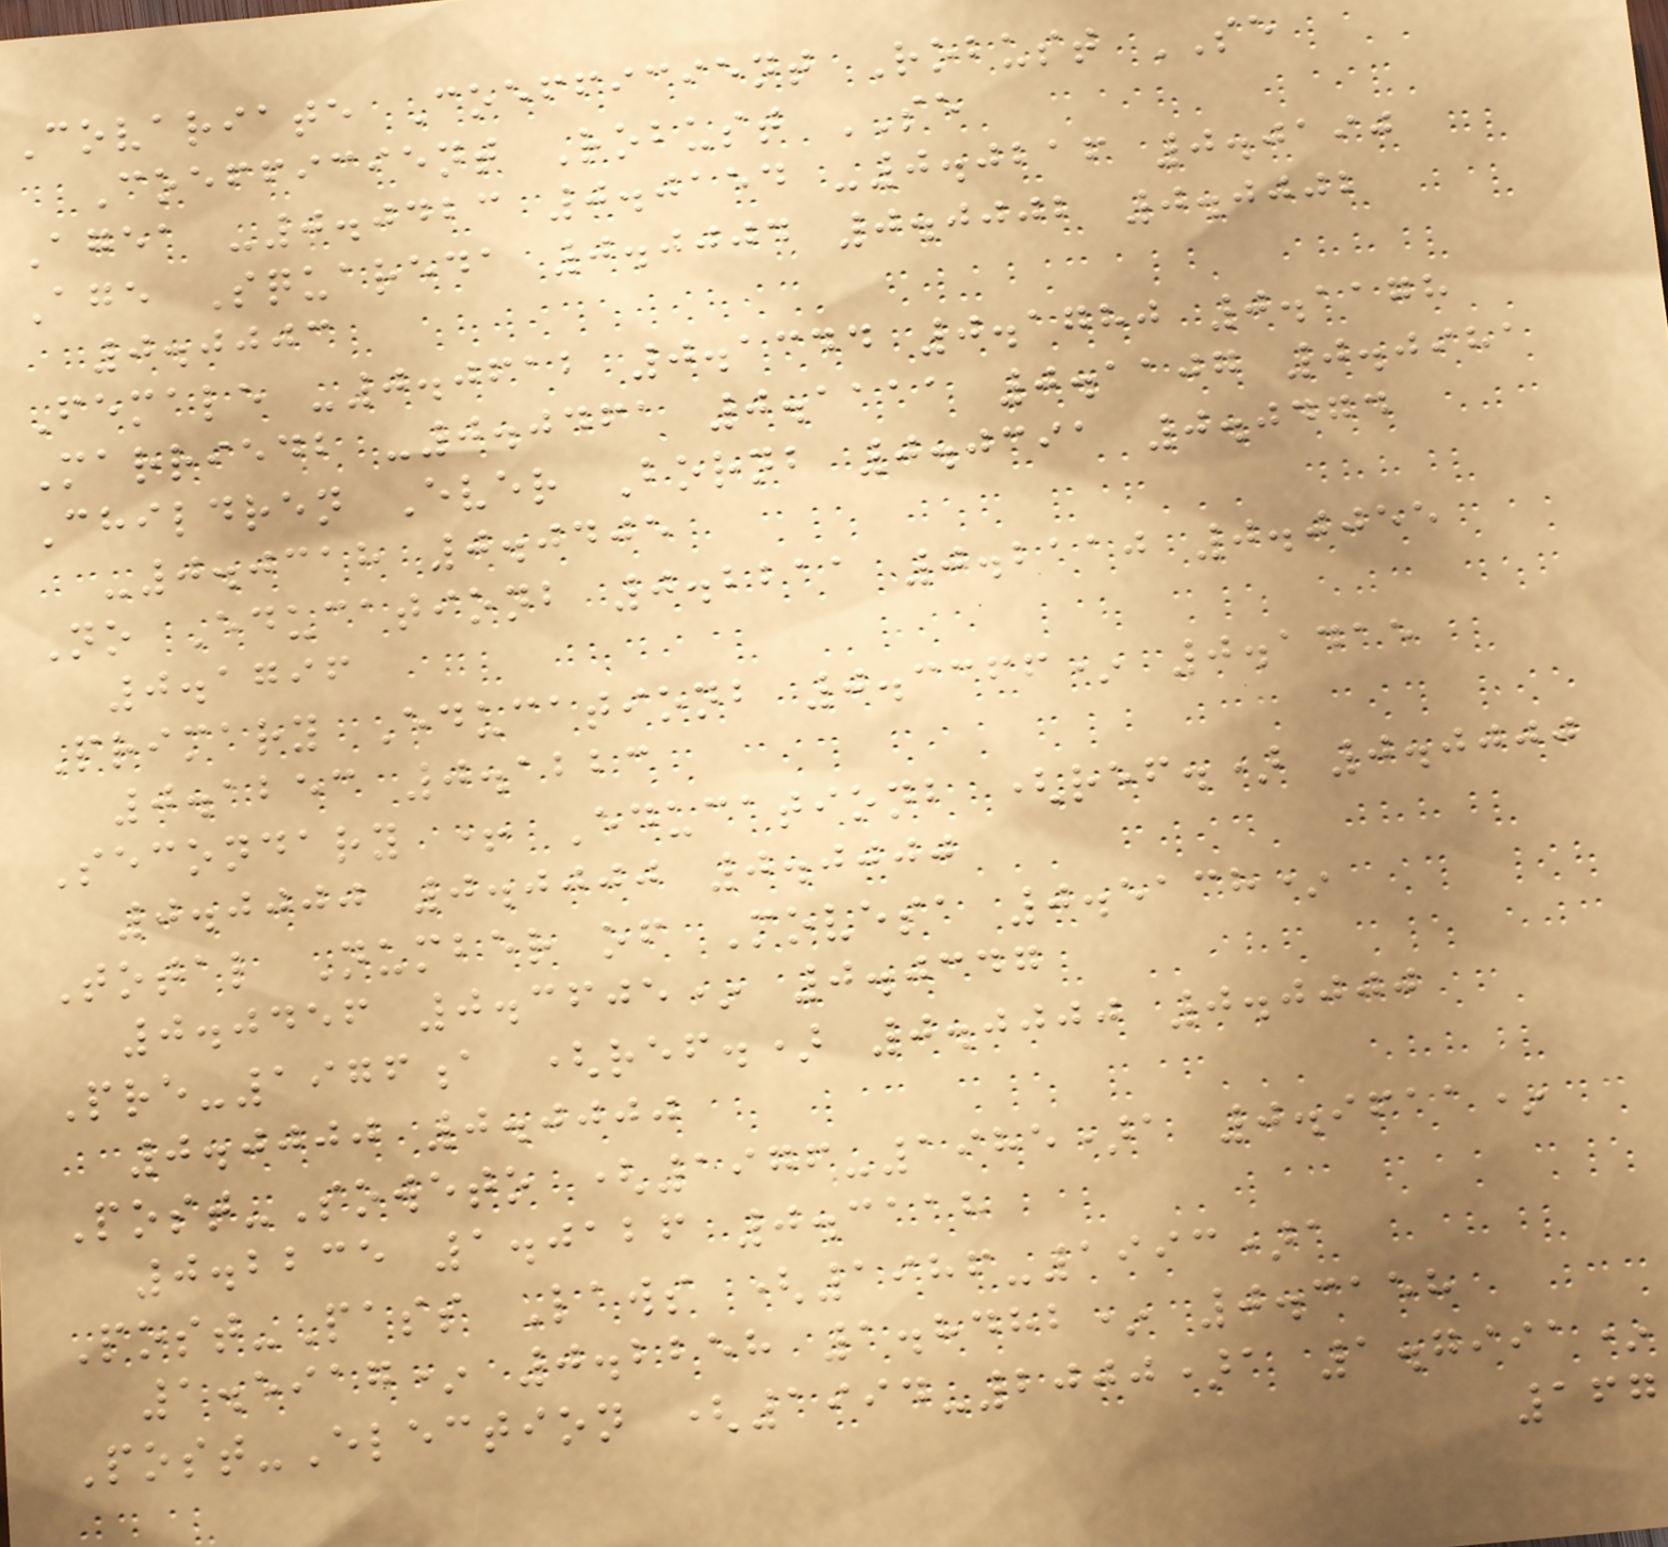Covariate Coefficient Robust SE
Coefficient Robust SE
Agea -0.0423 0.0154 -0.0216 0.0190
Age Squareda 0.0004 0.0002 0.0002
0.0003
Female -0.0612 0.1344 0.1780 0.1178
Marriedb -0.0461 0.1111 0.1107 0.0981
Children Ever Bornb 0.0391 0.0474
-0.0318 0.0405
No Educationb 0.2211 0.2110 0.0055
0.1796
Primary Educationb 0.3366* 0.1415
0.1253 0.1223
Secondary + Educationb (ref.) 0.0000
0.0000 0.0000 0.0000
Total Number of Movesa 0.5138*
0.0456 0.3605* 0.0347
Pre-1976a (ref.) 0.0000 0.0000
0.0000 0.0000
Post-Soweto (1976-1985)a 0.9611*
0.2235 1.0126 0.3118
Post-Pass Laws (1986-1993)a
1.5917* 0.2258 1.8482* 0.3158
Post-Election (1994-2000)a 1.7991*
167
